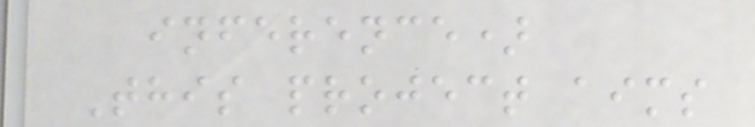inference)
This project aims
